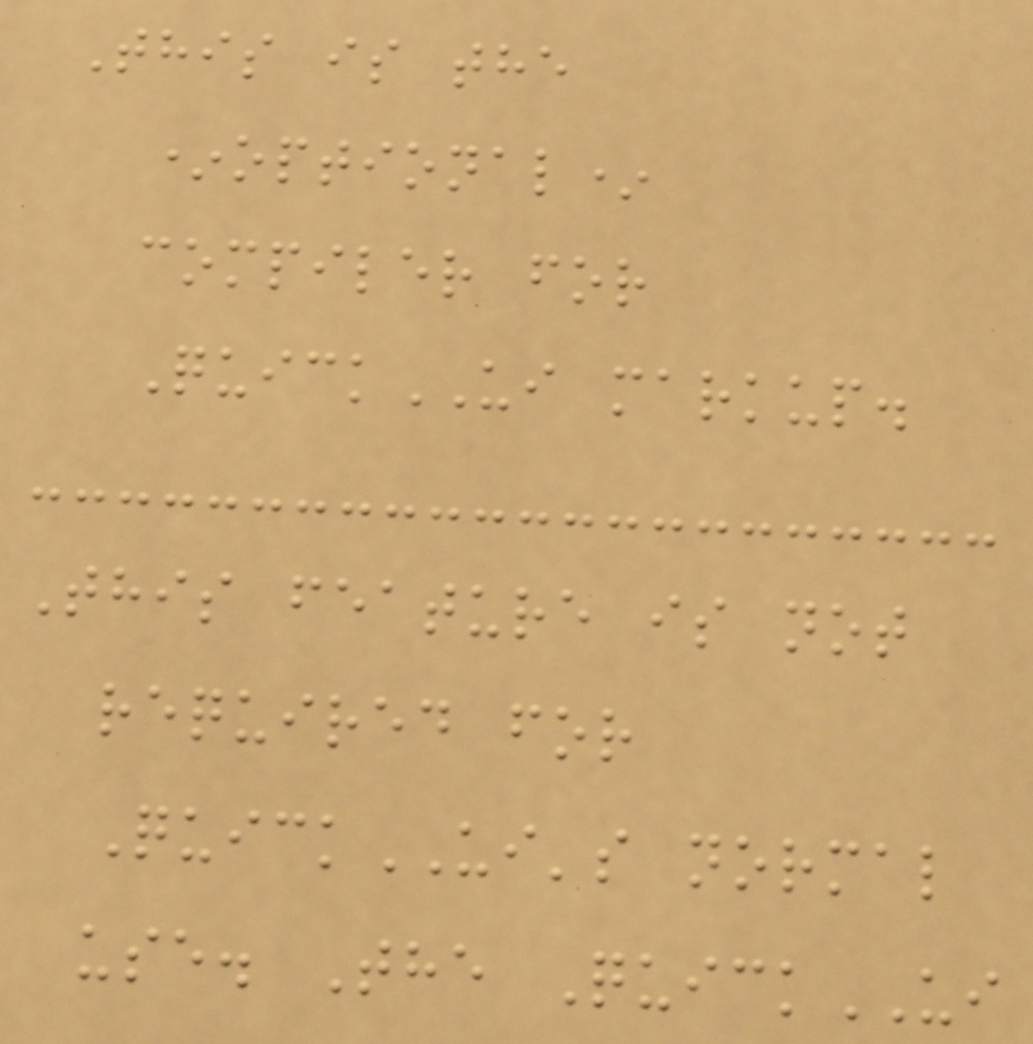This is the
*optional*
compiler for
QuickUI markup.
This feature is not
required for
QuickUI's normal
use. The QuickUI
